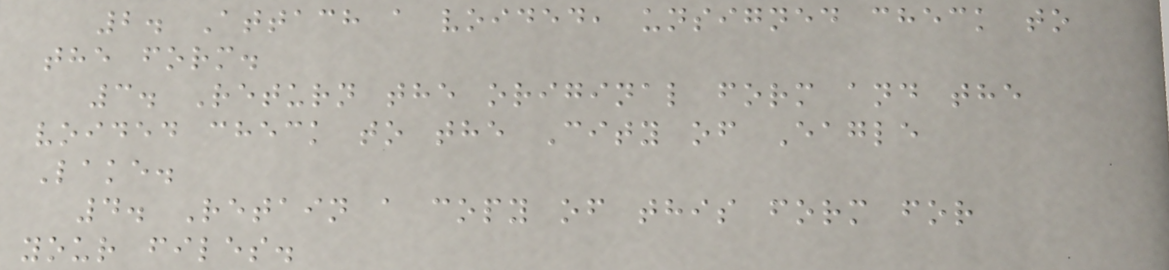2. Attach a voided, unsigned check to
the form.
3. Return the original form and the
voided check to the City of Eagle
Lake.
4. Retain a copy of this form for
your files.
